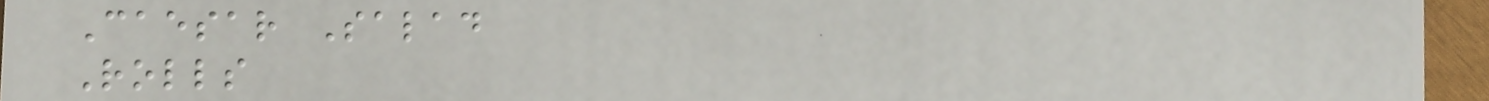Caesar Salad
Rolls
